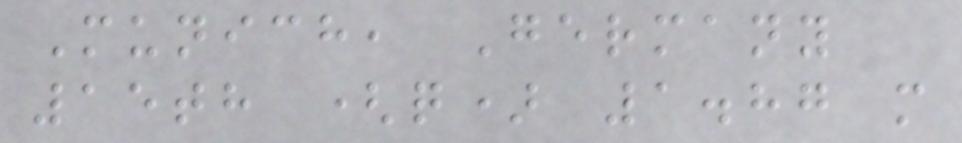Munich, Germany
15th (q) 1.87 m
